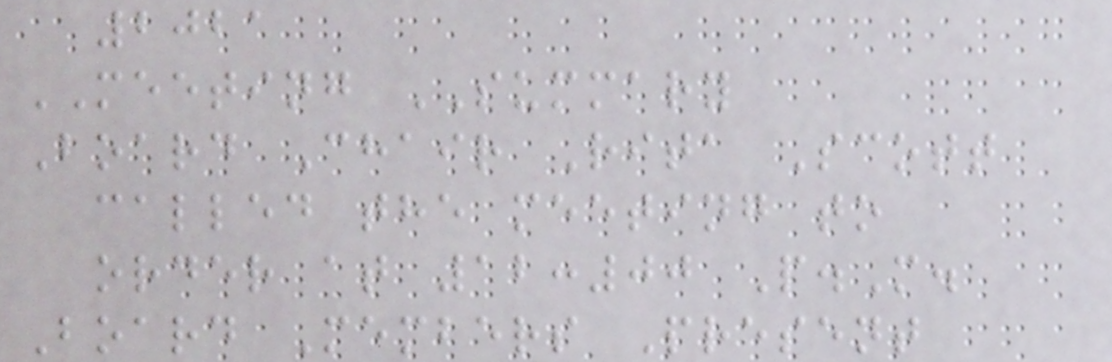2021
MEETING SUMMARY
Board Chair Rita Scott
called the meeting to
order at 12:00 P.M.
Board Members Present
